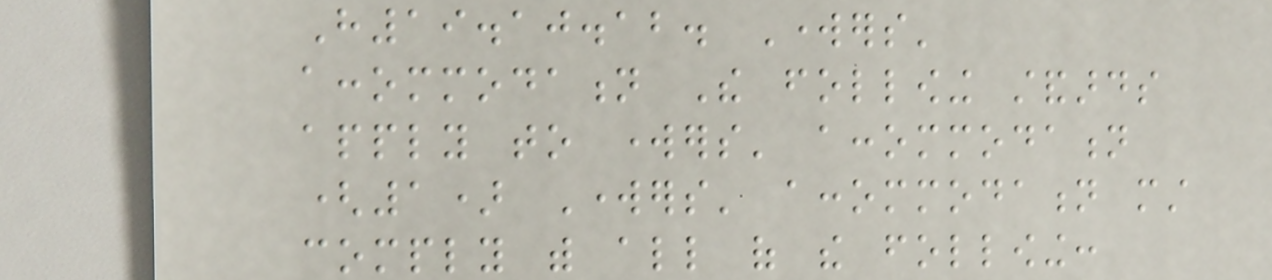H19.10.12. Workers'
accommodation The following standards
apply to workers' accommodation
(1) Workers' accommodation must
comply with all of the following:
